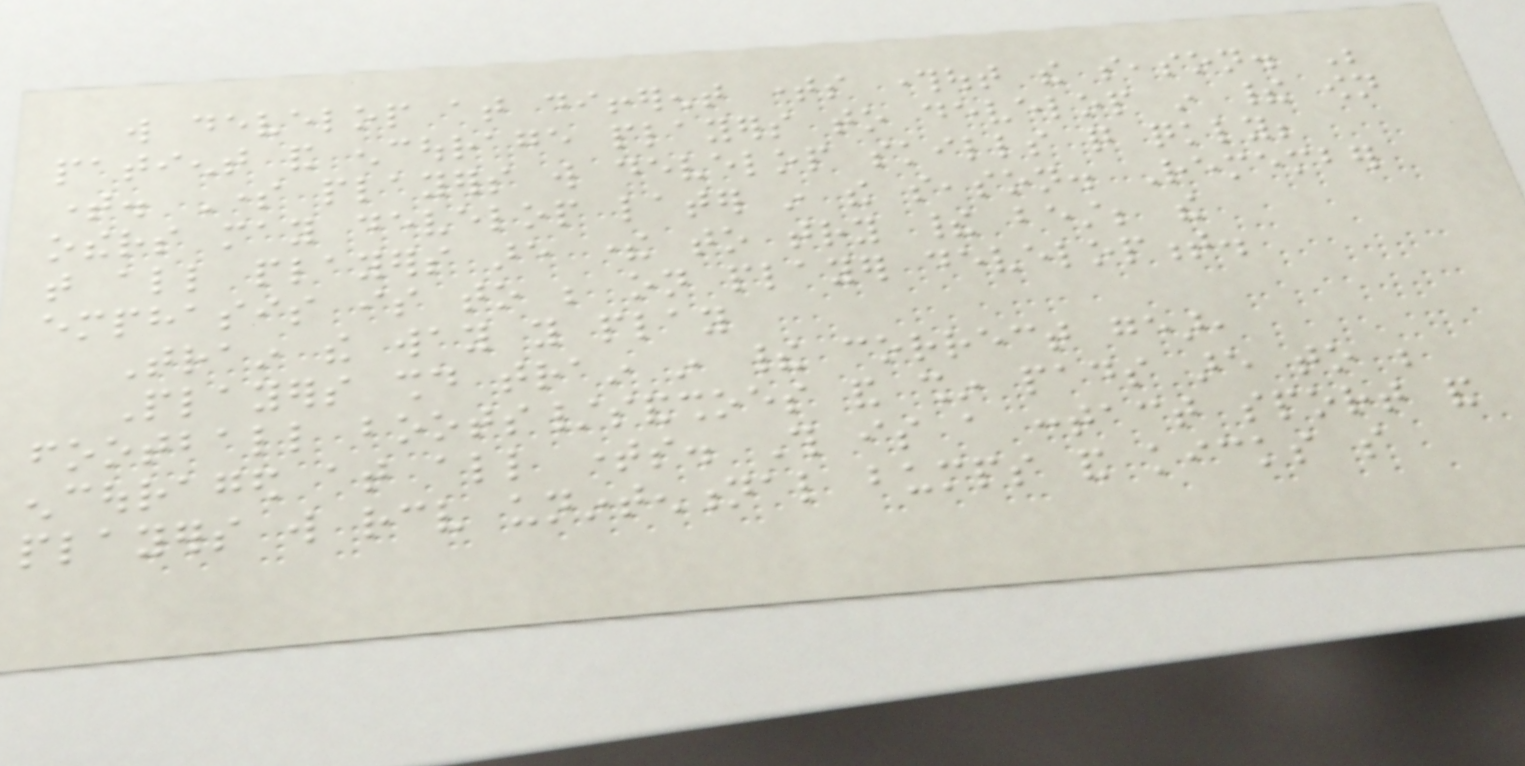will develop at different times throughout the season. Be
patient and encourage players to develop in their own
time. Some players will develop skills quite quickly;
others may develop later in the season. Remember
that all players are there to try their best; the
emphasis is to be on player development.
Train the way you play
Players should train in their correct gear,
football boots/sandshoes and shin pads are to be
encouraged at all times. This is a contact sport and
players will receive unintentional bumps and kicks so
